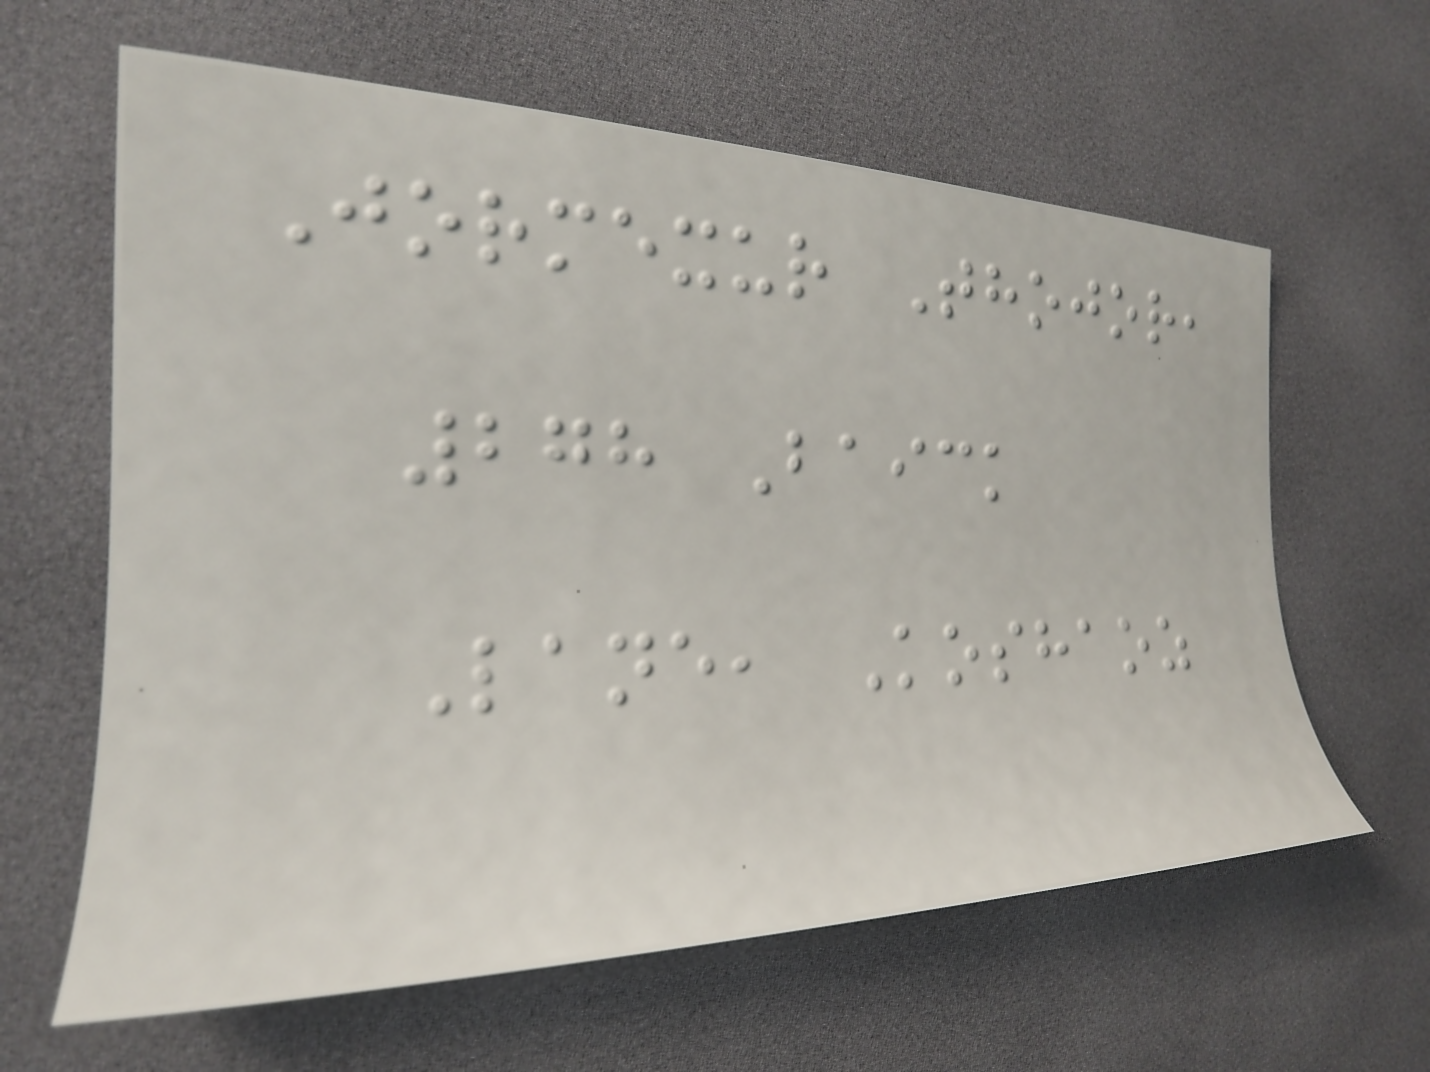Jormexur Thojor,
278 Baick
Lane, Koshaoz
